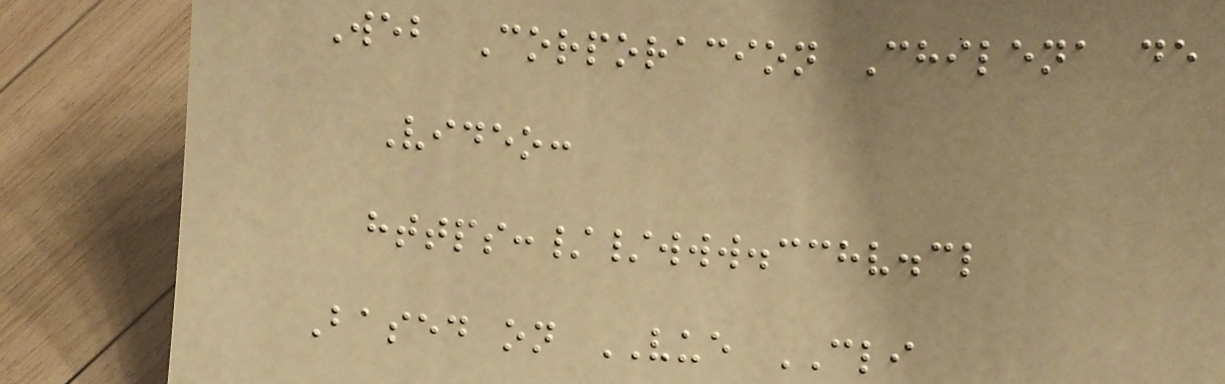Web Corporacion Chilena de
Video:
https://www.cchv.cl
Based on VUE CLI
